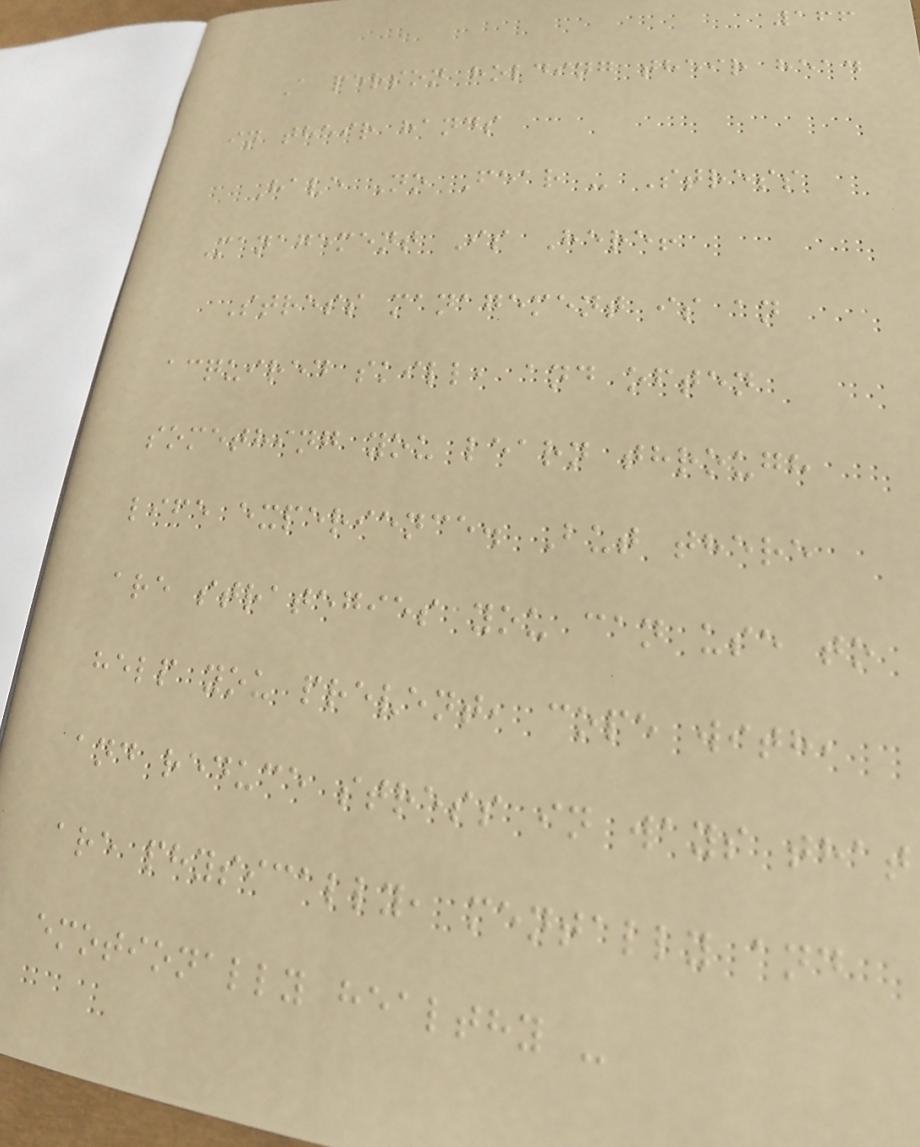166
A person holding their head
in their hands
Have No Fear - Stress
Management Is Here!
Stress management is an
acquired skill, and often
something you learn through
life experience. But there
are strategies you can use to
help you prevent, cope with,
and reduce stress in ways that
are physically, mentally and
emotionally healthy -
